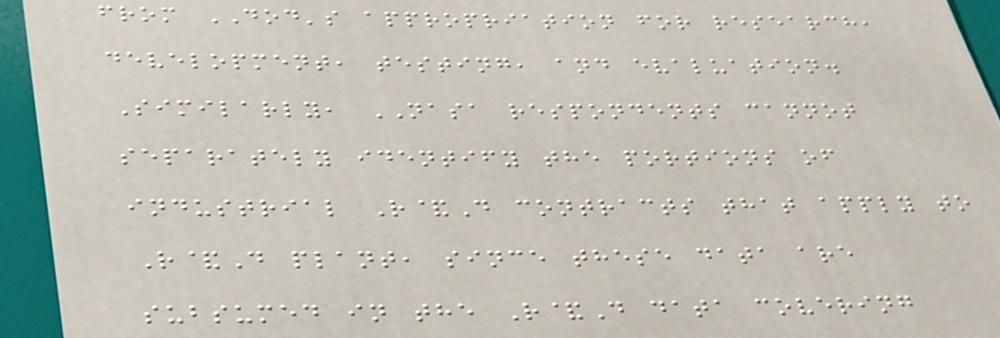from DOD's appropriation for research,
development, testing, and evaluation.
Similarly, NASA respondents cannot
separately identify the portions of
industrial R&D contracts that apply to
R&D plant, since these data are
subsumed in the R&D data covering
